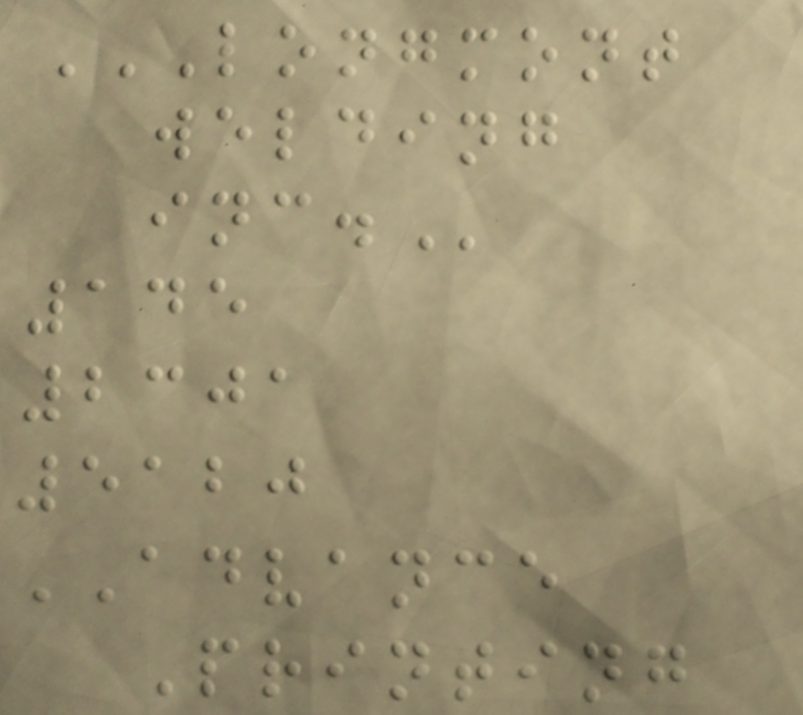LONGMONT
WELDING
INC.
145
2301
5120
ADVANCE
Printing
